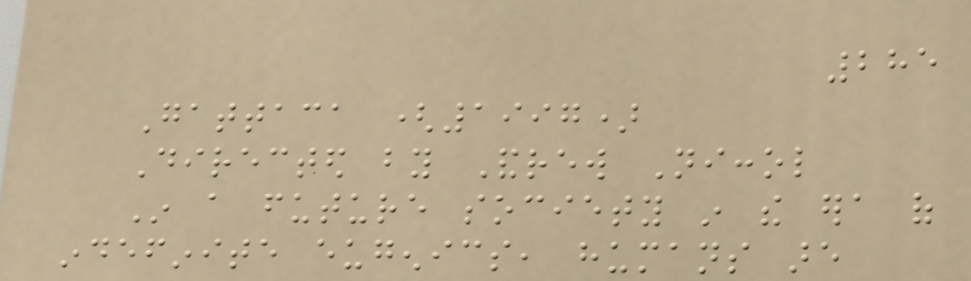285
Gattaca (1997)
Directed by Andrew Niccol
In a future society in the era of
indefinite eugenics, humans are
